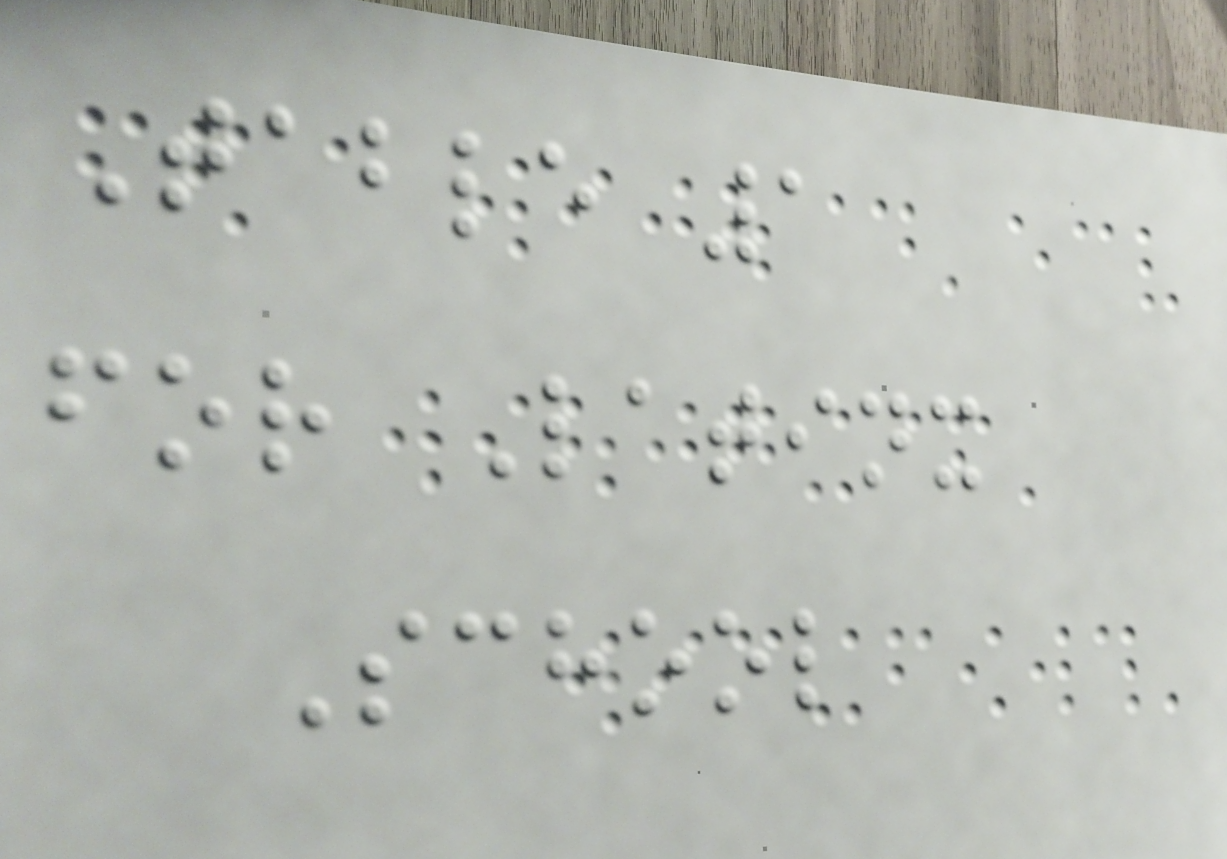Table 1
for Latinx
School
